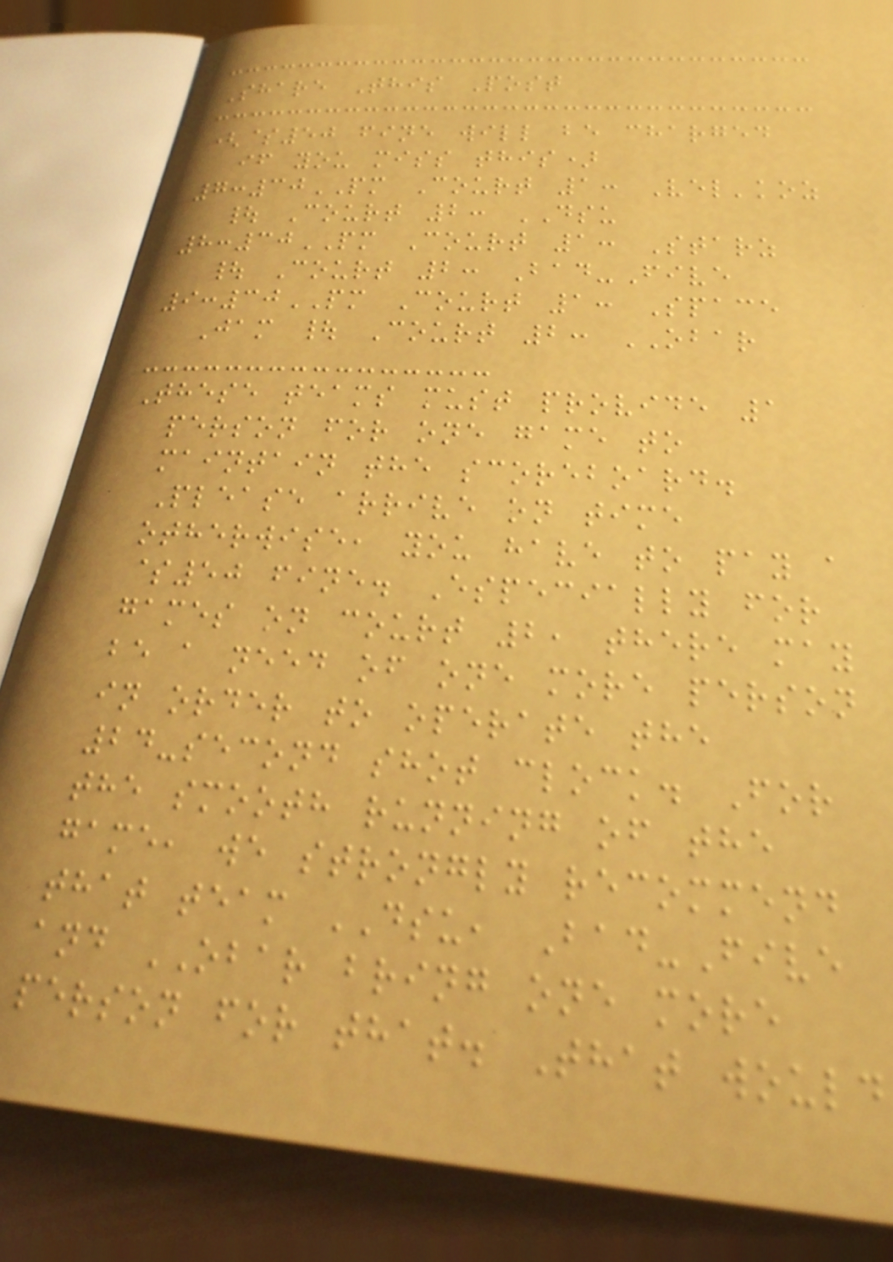Share This Post
($50 fine will be charged
if you miss this)
7:30PM Court 1: Vel'koz
| Court 2: DSU
8:30PM Court 1: Starz
| Court 2: Bad-Five
9:30PM Court 1: Space
Jam | Court 2: OBAR
These teams must provide 1
person for one game to
maintain the scoreboard.
Please arrive on time
otherwise, you have to pay a
$50 fine. Especially for
games on court 2, there may
be a need of one more person
in order to operate the
24-second shot clock. For
the smooth running of the
game, we strongly recommend
that team DSU, Bad-Five
and OBAR bring one more
person for that. That would
